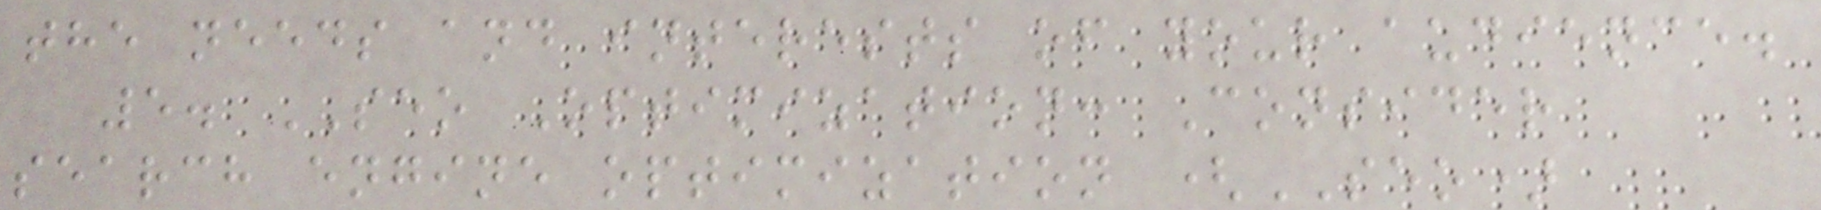the needs and interests of your audience.
5. SEO Optimization: Consider
search engine optimization (SEO)
